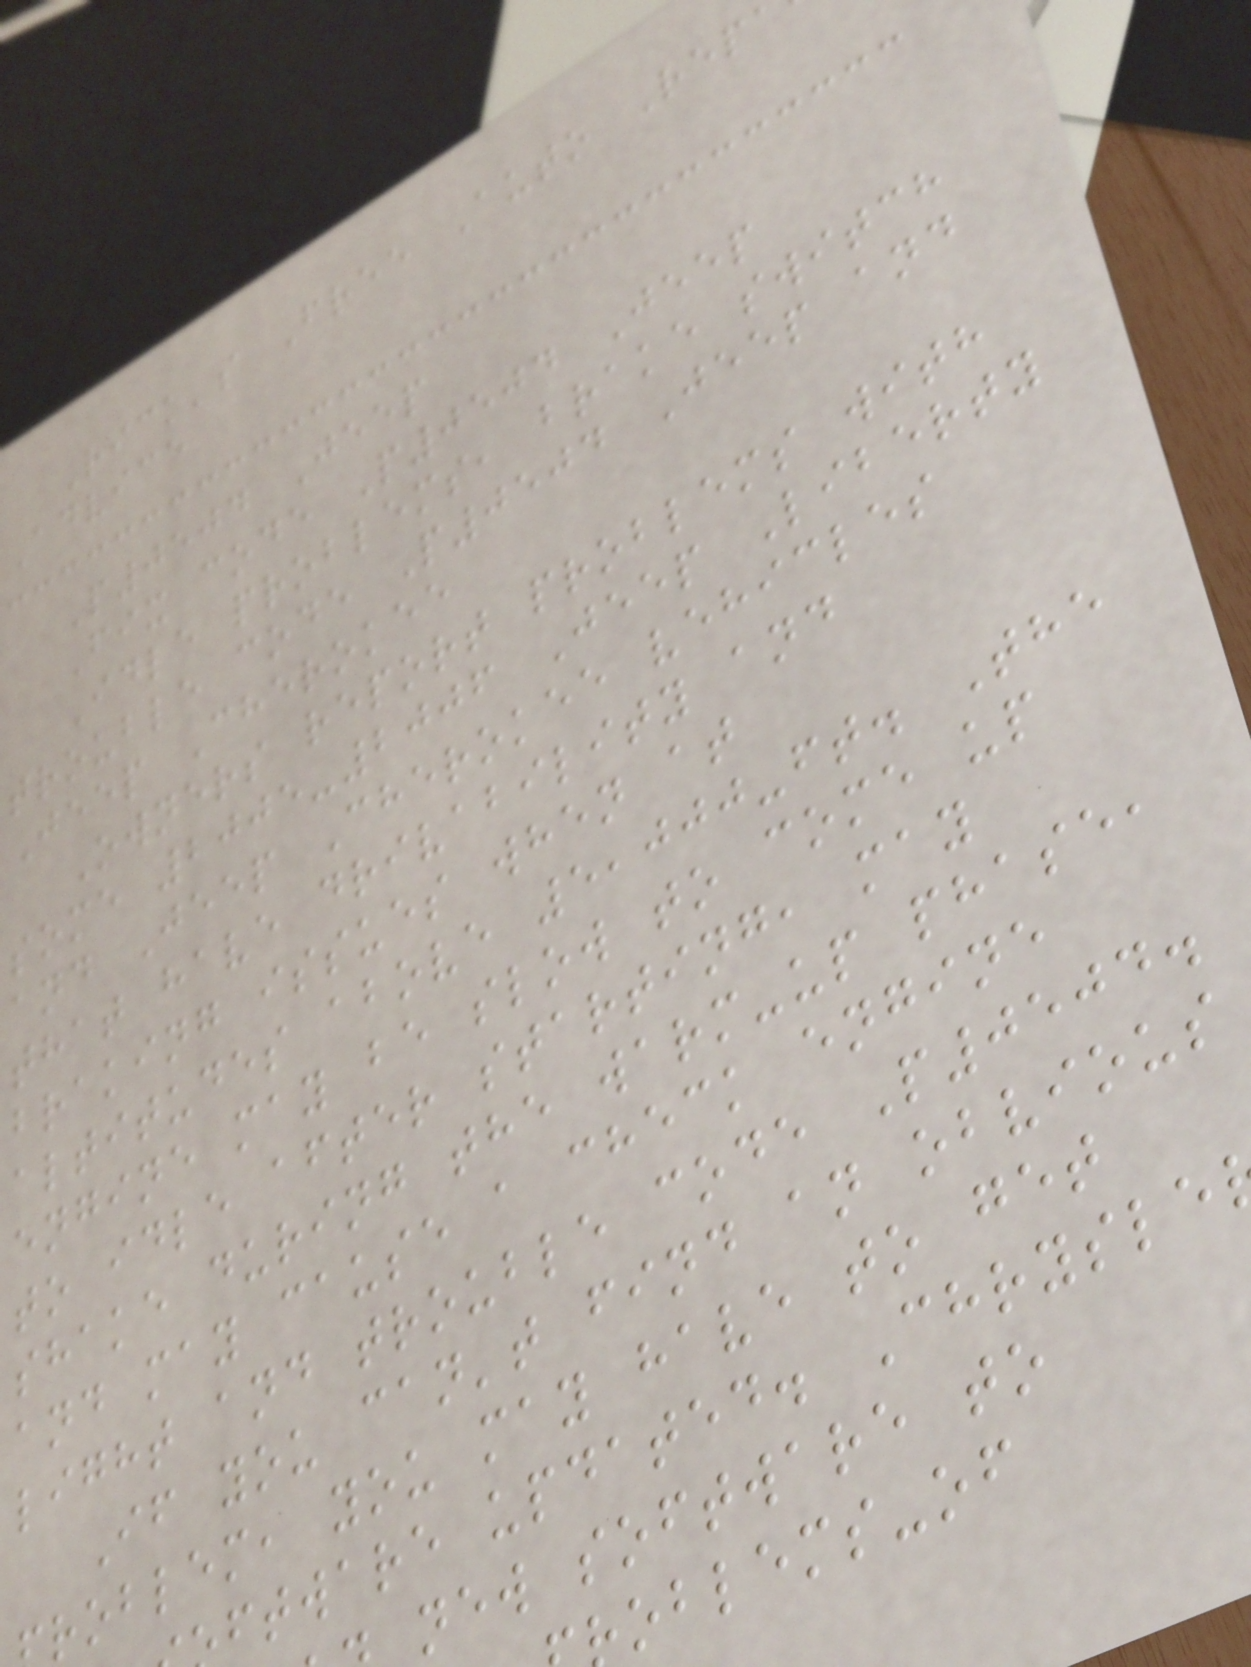Rick's Free Auto Rep
Advice
P0504 Jeep
Fix code P0504 Jeep
Idle problems, brake switch
trouble code P0504 Jeep and
Jeep Cherokee
Owners report problems with
some 2005-2006 Jeep Liberty
and Jeep Cherokee vehicles
that have drivability and
braking issues when at
altitudes above 5,000-ft. The
engine may be slow to come up
to idle after starting, may
shake during the warm-up phase,
and may cause a check engine
light and trouble code P0504.
If you can't find an obvious
roblem, you may have to get
ftware updated. Chrysle
new software to
oblems-of
